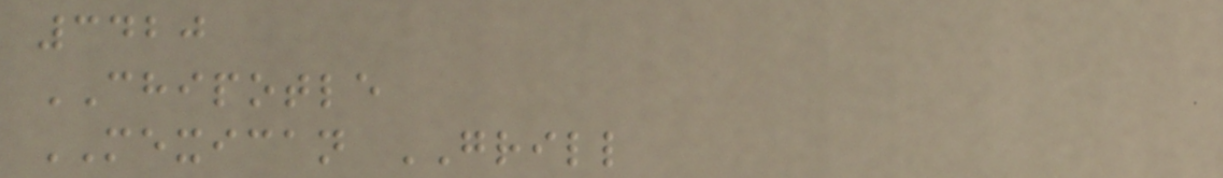3420
CHIPOTLE
MEXICAN GRILL
